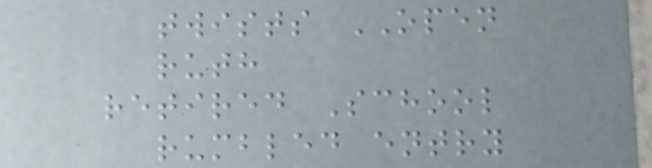twists OPEN
ruth
retired School
rumbled entry
